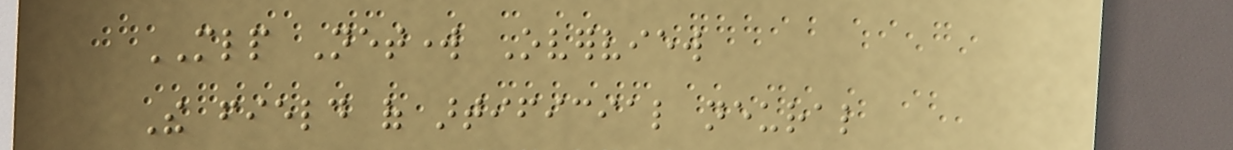MLP Network Overview
The field of artificial neural
